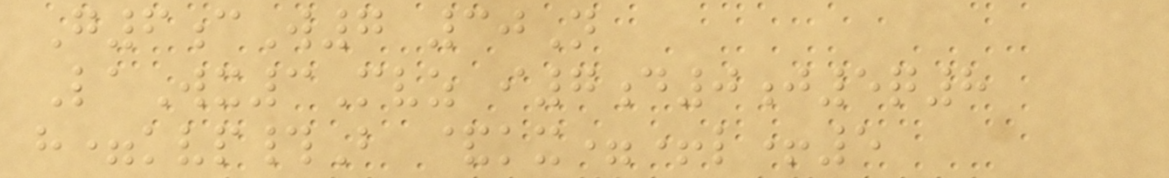G6cW7 30N
LaWx3Mvz i7d0j5q8
h=kvp#B &kx=+l+5
